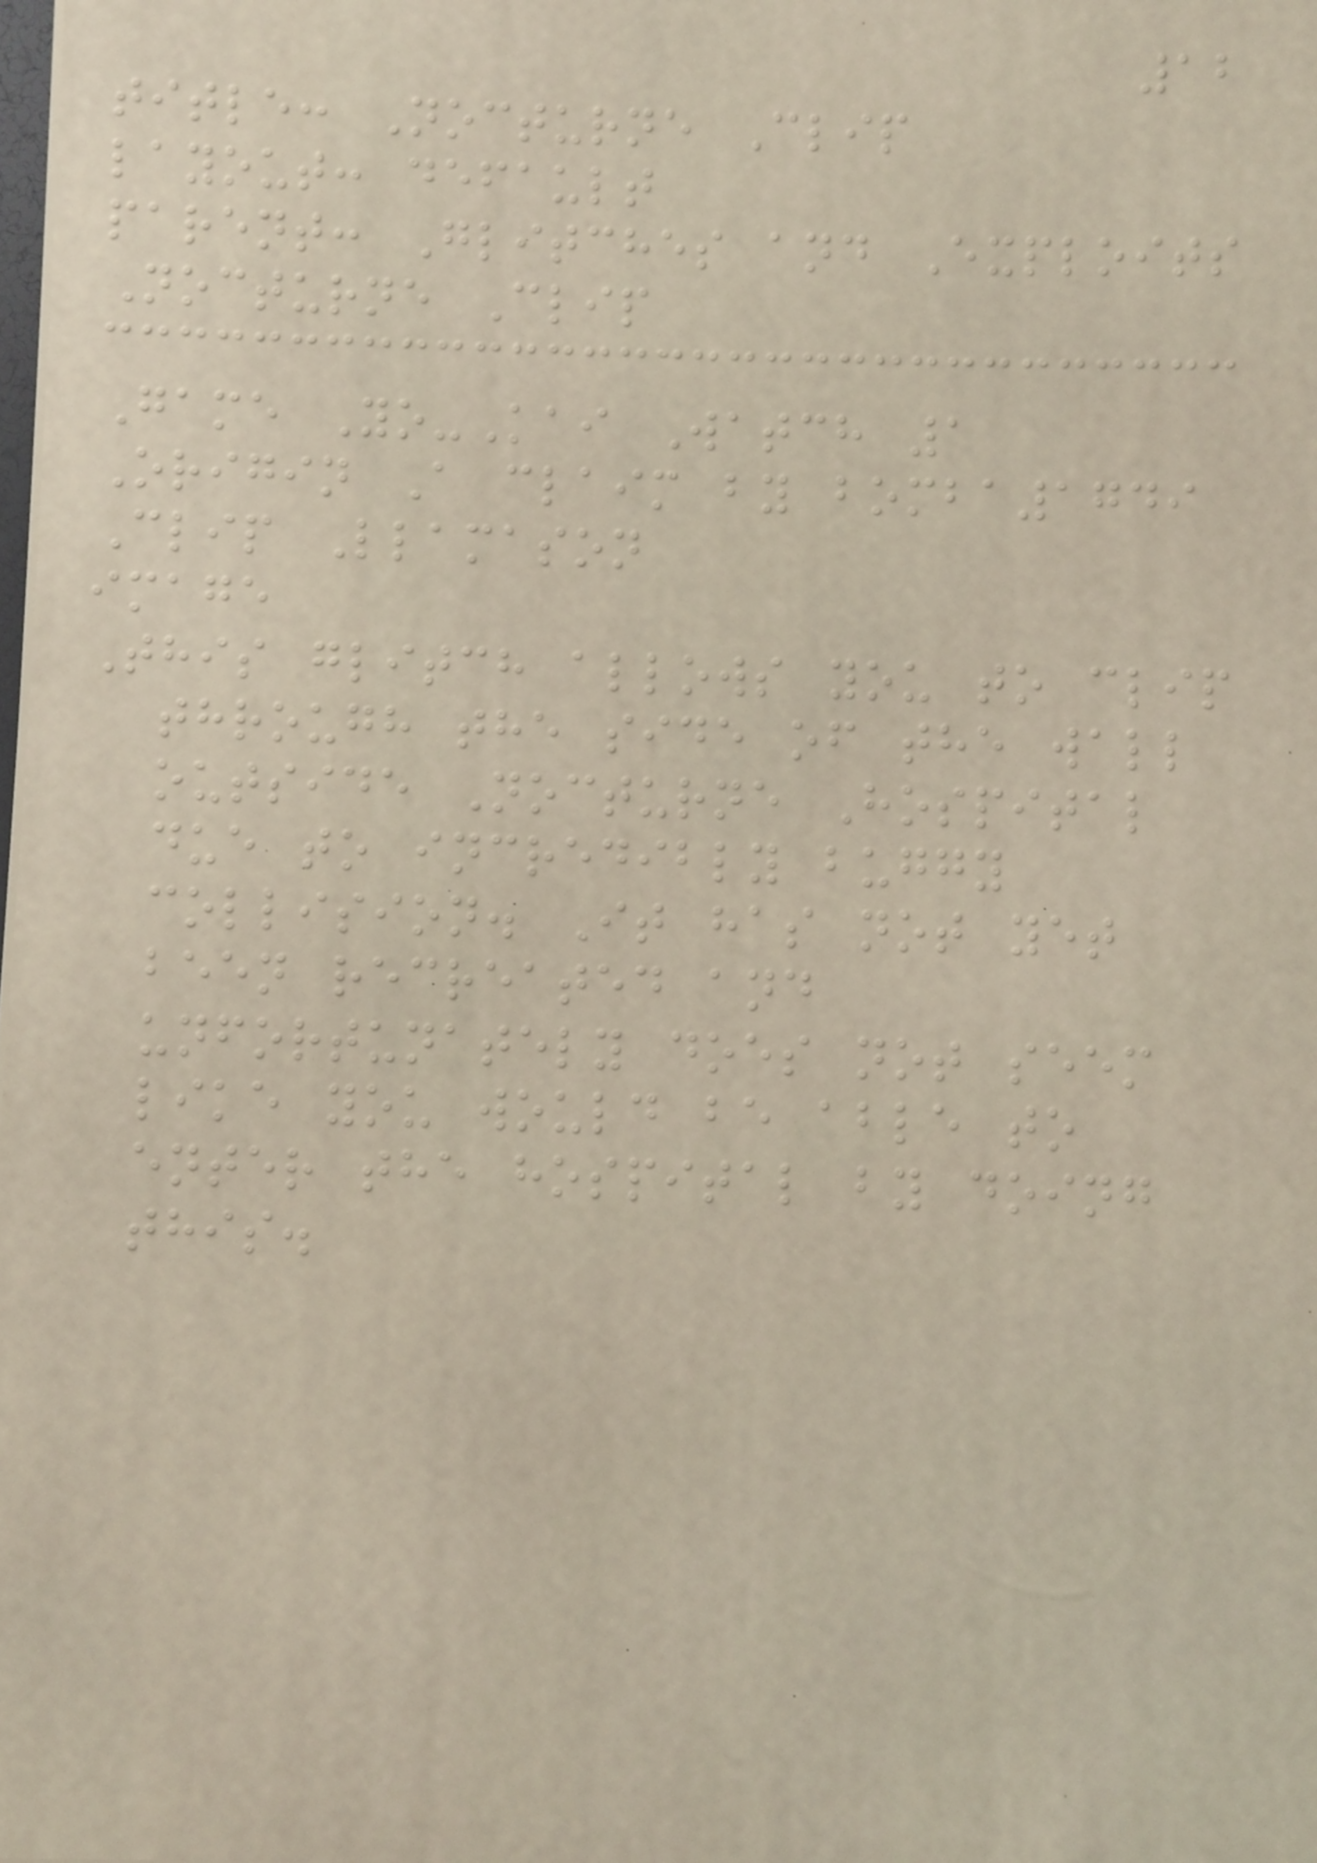12
title: Nocturne Clip
layout: default
parent: Glitches and Exploits
Nocturne Clip
Game Yo-Kai Watch 1
Origin A claim by bomba1749
Clip Llamason
image
This glitch allows you to clip
through the side of the wall
outside Nocturne Hospital
due to incredibly buggy
collision. It has not yet
been recreated and
unfortunately does not seem
like you would be able to
enter the hospital by doing
this.
